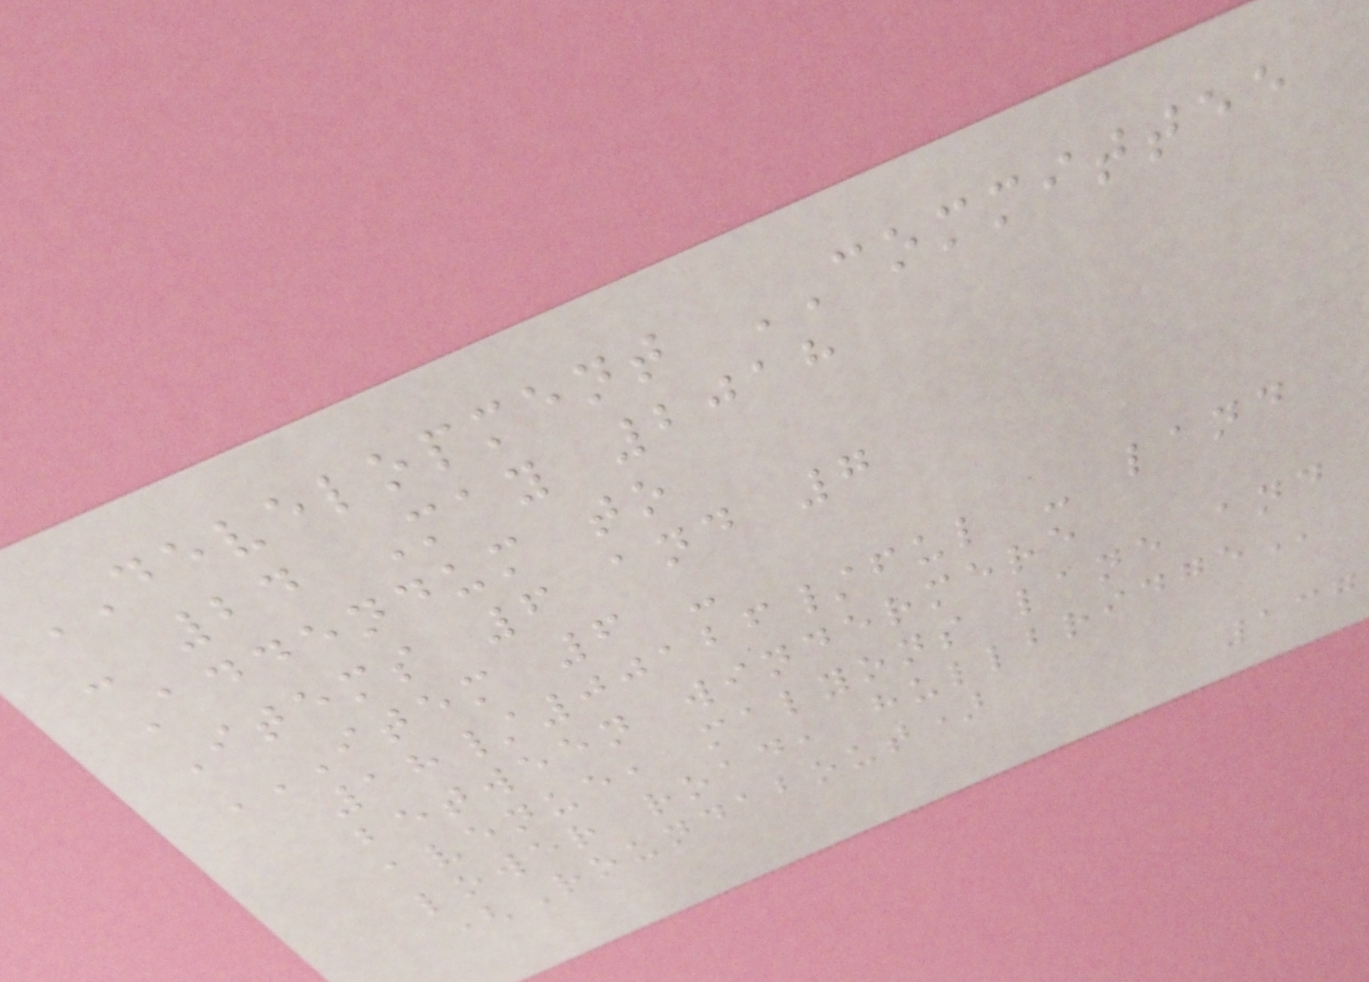DEVELOPMENT COMMITTEE
- 24 May 2018
Addendum to
Items 6 and 7
ITEM 6 -
18/00126/FUL - LAND
BETWEEN WINDERMERE
AVENUE, MALYONS LANE AND
LOWER ROAD, HULLBRIDGE
(Roundabout)
137
